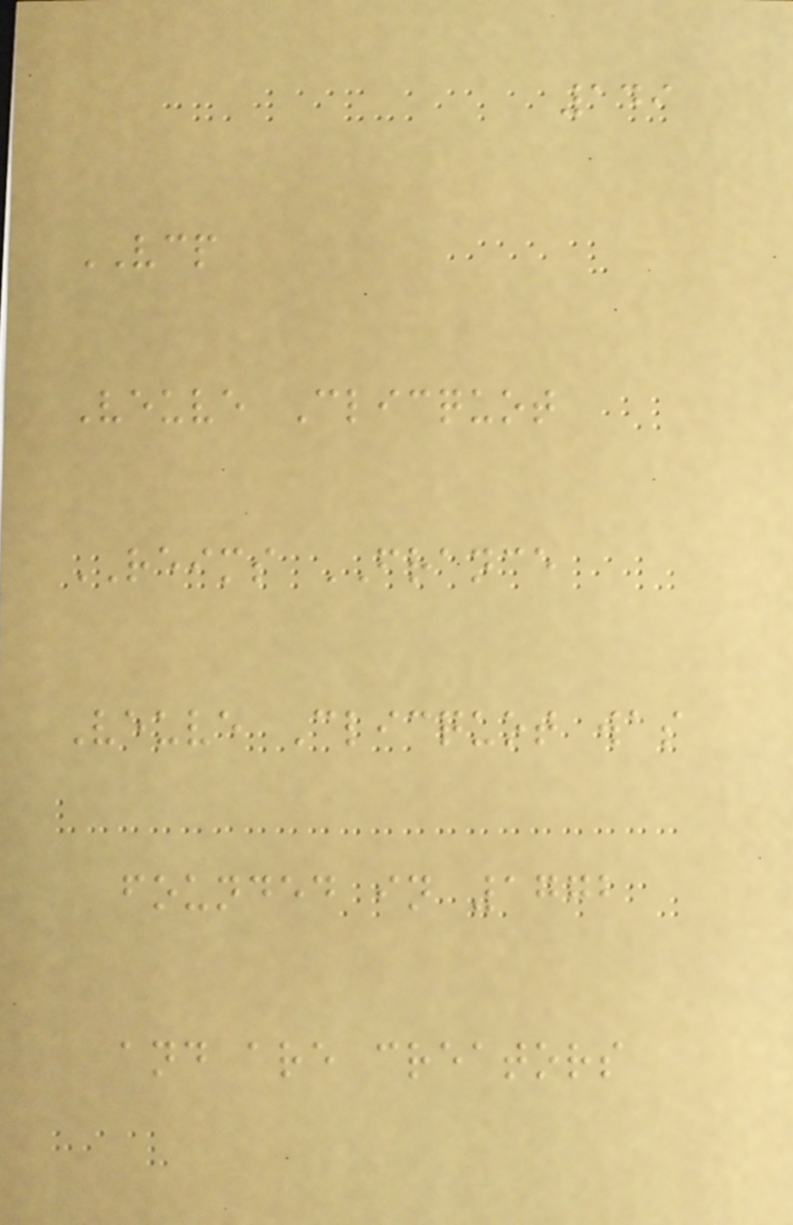149
VCP
Veuve Clicquot
REIMS FRANCE
Veuve Clicquot was
founded in 1772
and are creators
